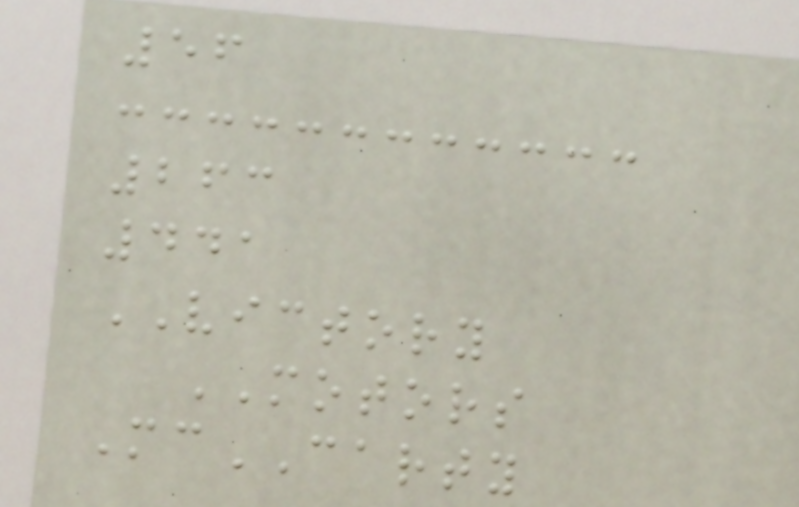56
263
441
VICTORY
MOTORS
McCARTY
